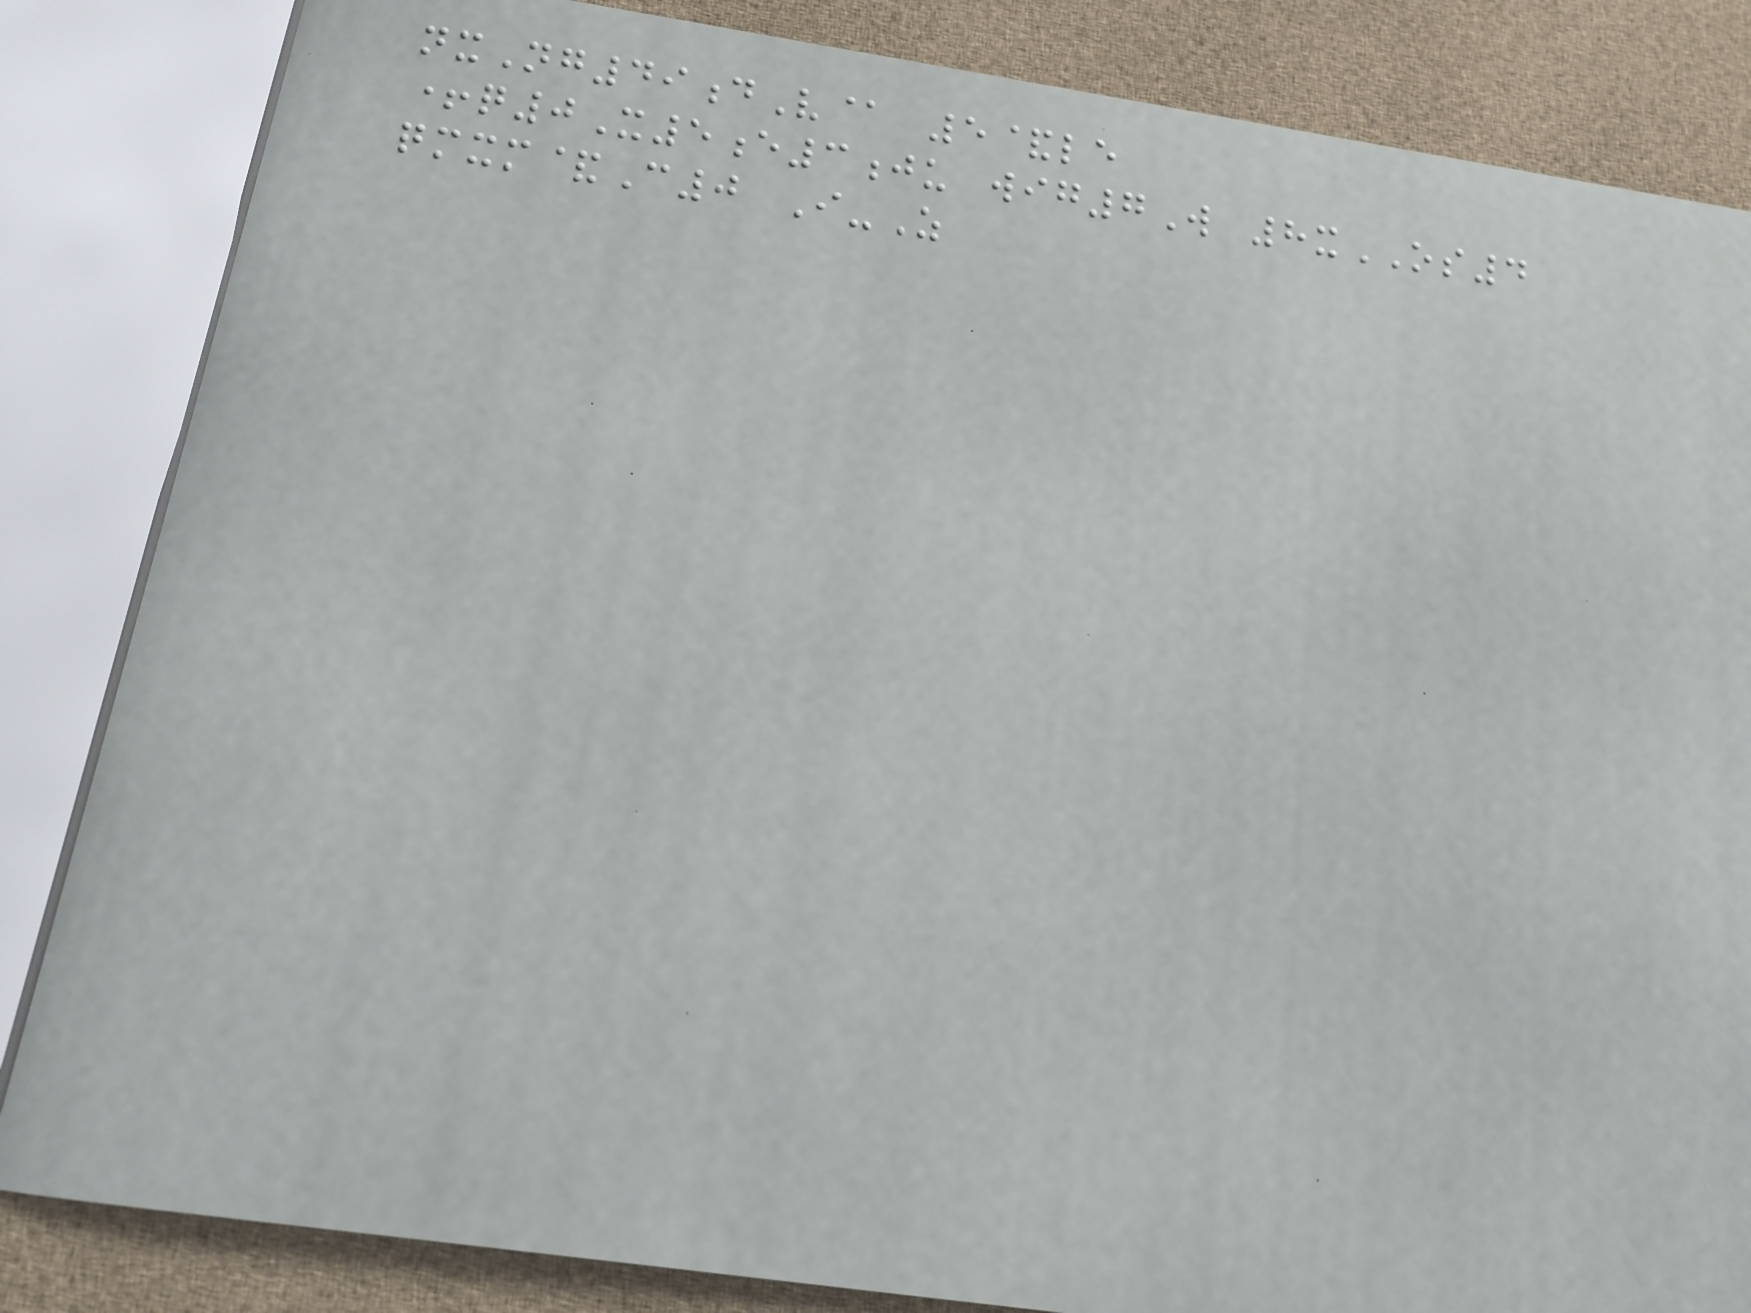nxNg49dV@ 5&le
+q0X5e3ju wig7W 8xOS4
qmxm&C0 I-Z
